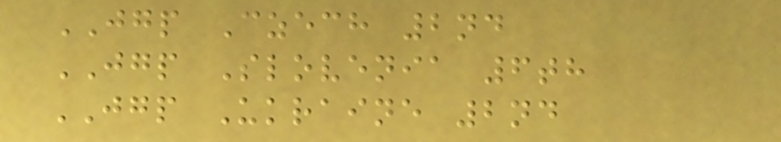JGP Czech 2nd
JGP Slovenia 6th
JGP Ukraine 2nd
